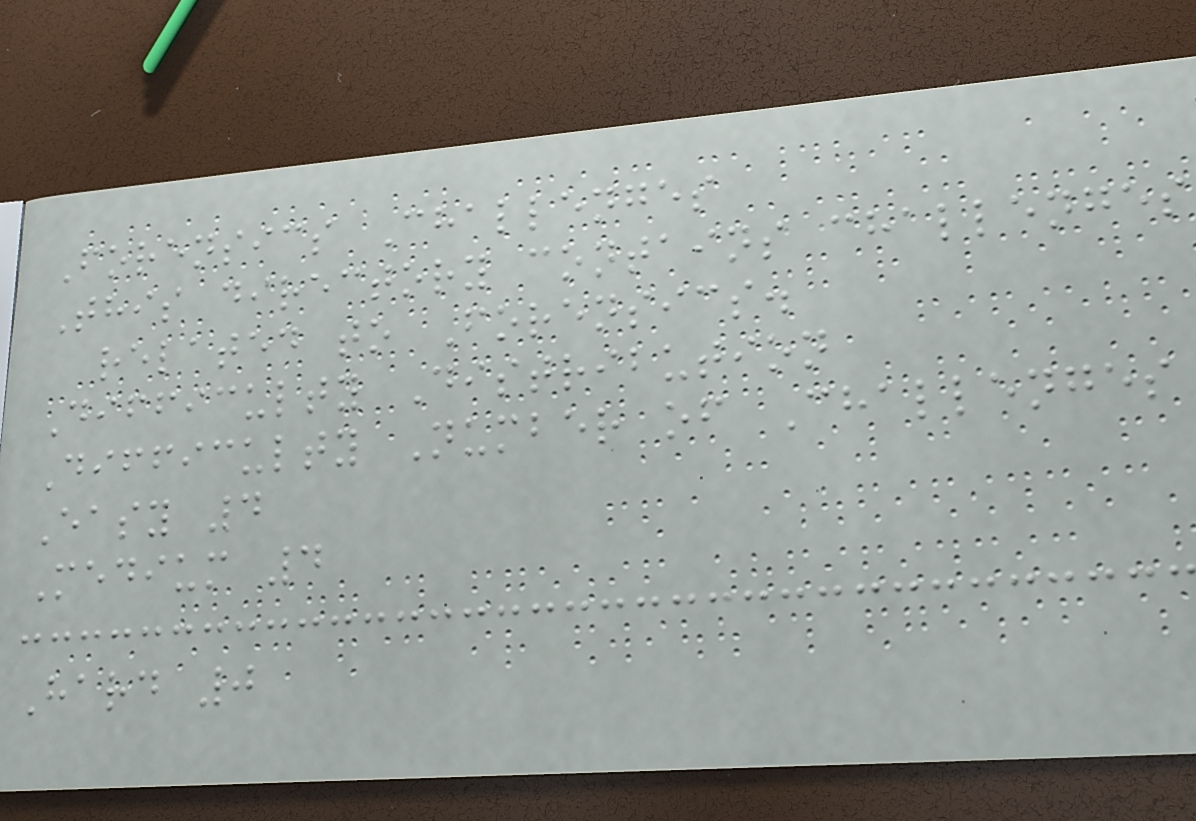Forensics Challenges
This directory contains challenges
related to Forensics.
Difficulty Distribution
Difficulty Number of Challenges
Easy 4
Medium 4
Hard 0
